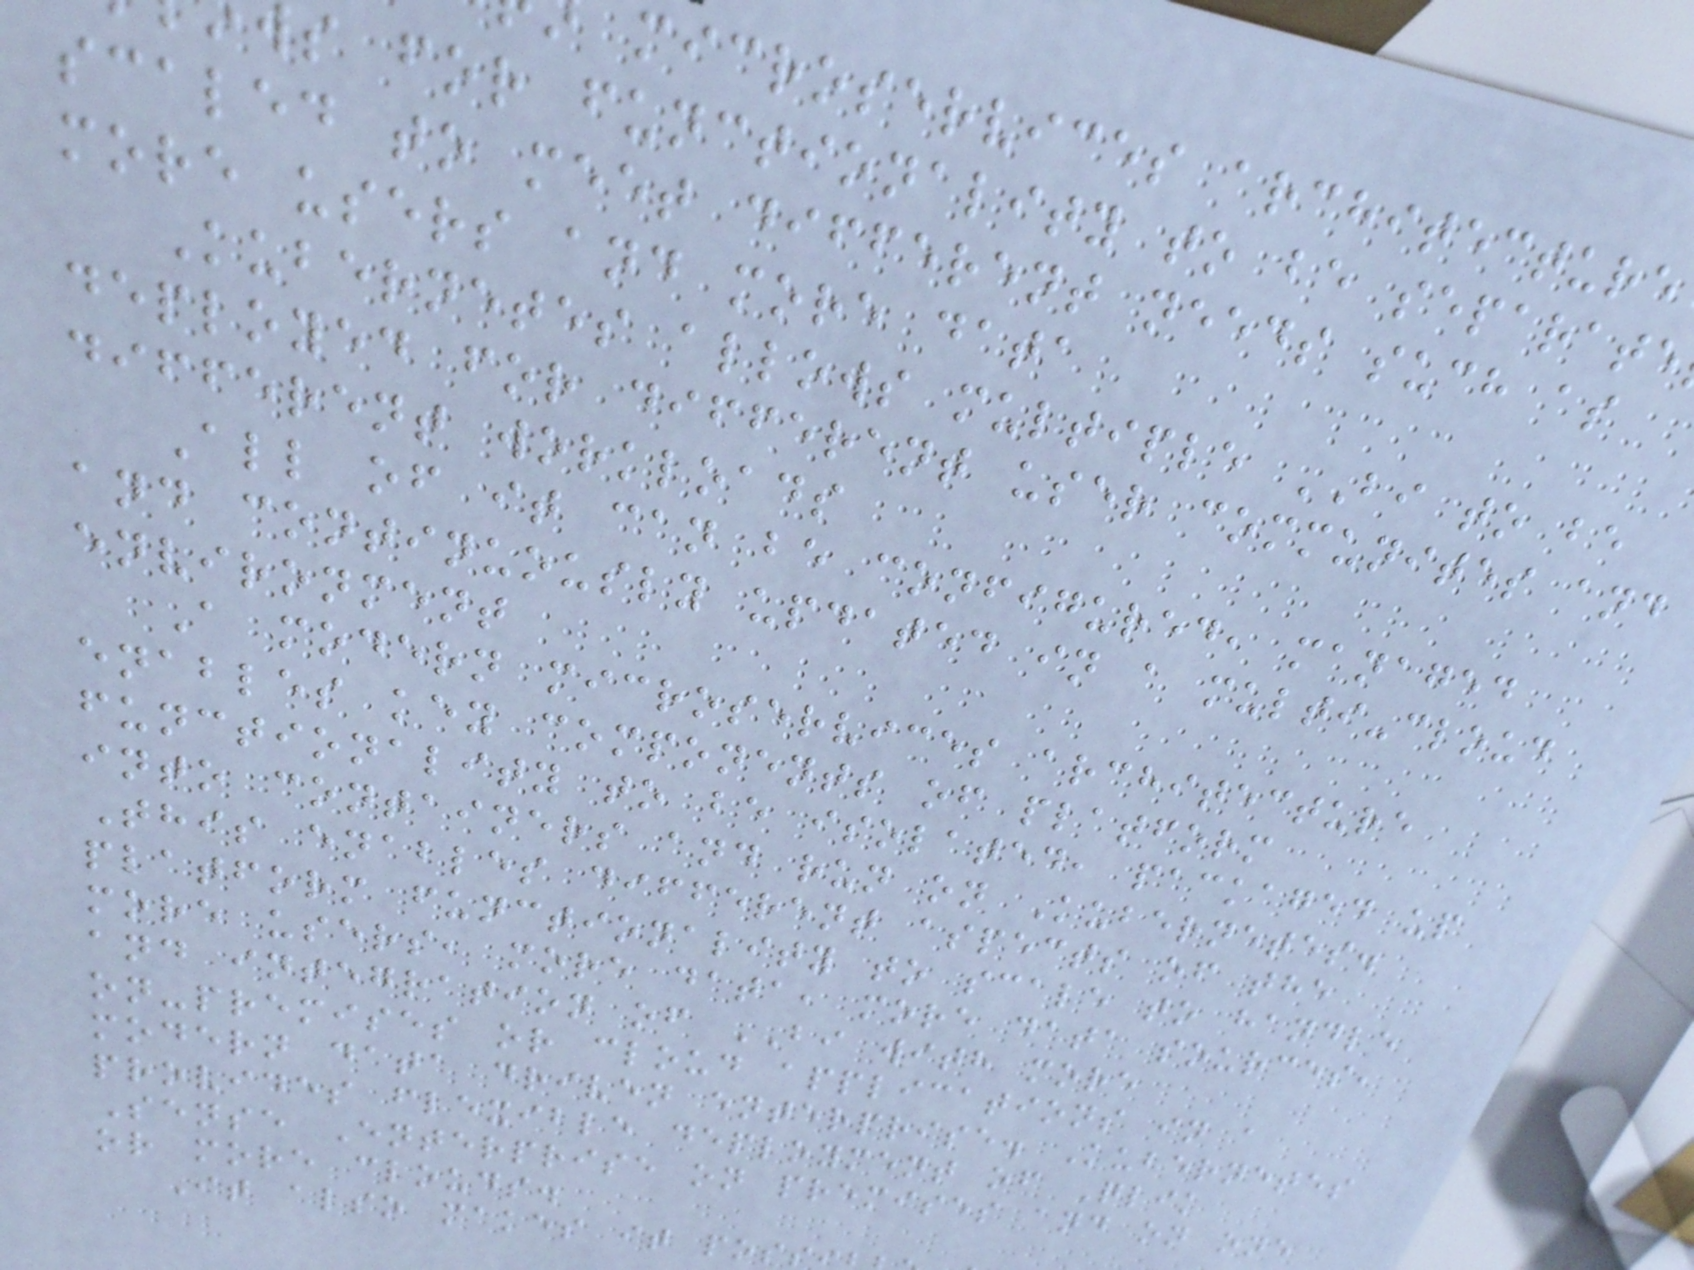microservices architecture
s for functionality to be separate
scaled to meet different needs such as
more users and more data
Kubernetes allows multiple BI to be
deployed for different user communites and
different workloads
All of it can be configured, managed
and continuously updated in a multi-cloud
environment
A modern microservices architecture
enables key components of platform
functionality to be isolated, packaged up
into containers and run on Kubernetes.
This enables different aspects of the
platform functionality to scale to handle
more users, more data, more data sources,
and integration of BI with more
on-premises or cloud applications in a
modern data driven enterprise. Kubernetes
provides flexible deployment of Qlik
Sense Enterprise on premises and on one
or more clouds.
It also makes it poss
